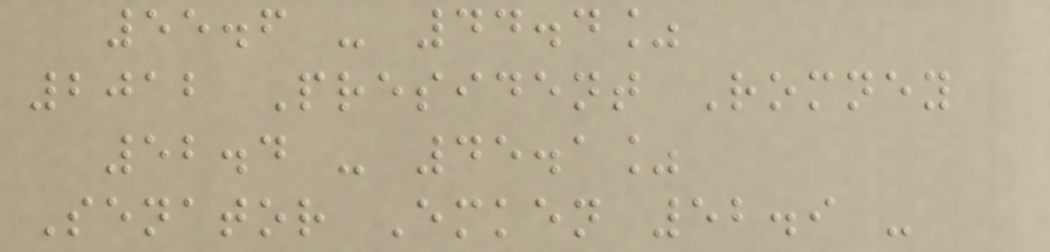55.6 - 44.4%
2012 President Romney
52.4 - 45.1%
Senator Emken 52.9 -
